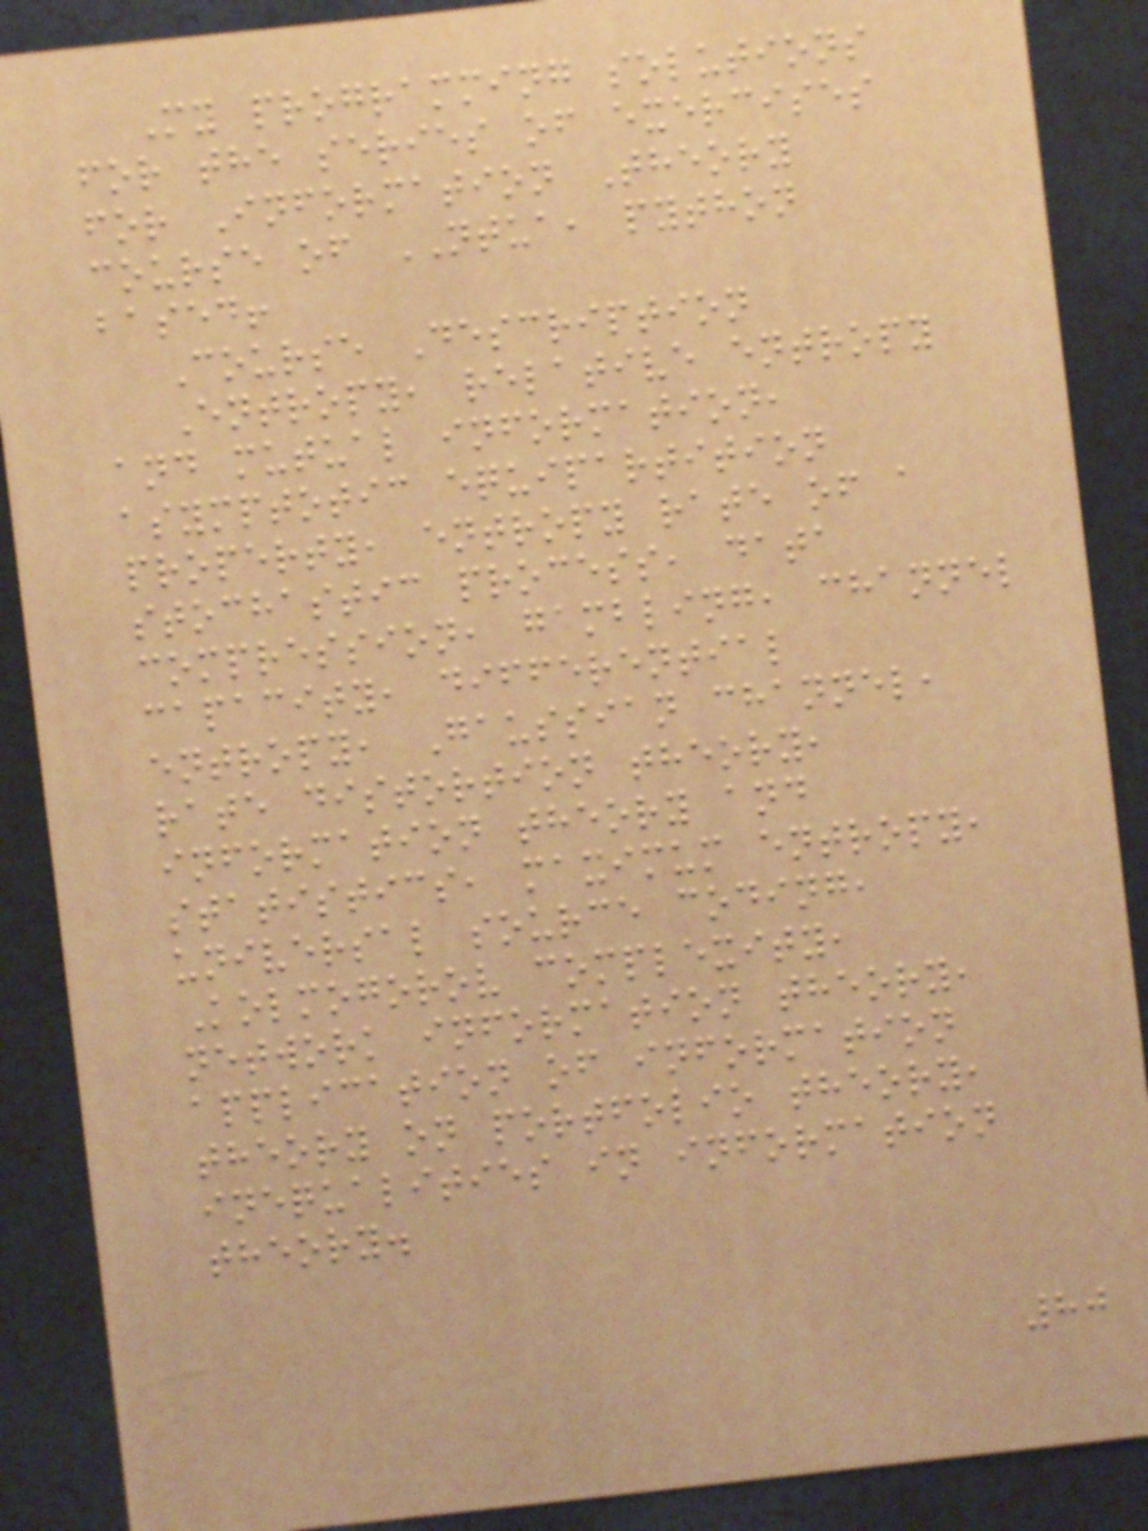My programming solutions
for the series of exercises
for Information Theory
course of NTUA, python
based!
Course Description
Entropy, relative entropy
and mutual information,
asymptotic equipartition
property, entropy rate of a
stochastic process, data
compression, gambling, channel
capacity, differential
entropy, Gaussian channel,
rate distortion theory,
information theory and
statistics, maximum entropy,
universal source coding,
Kolmogorov complexity,
network information theory,
application of information
theory on portfolio theory,
inequalities in information
theory.
80
